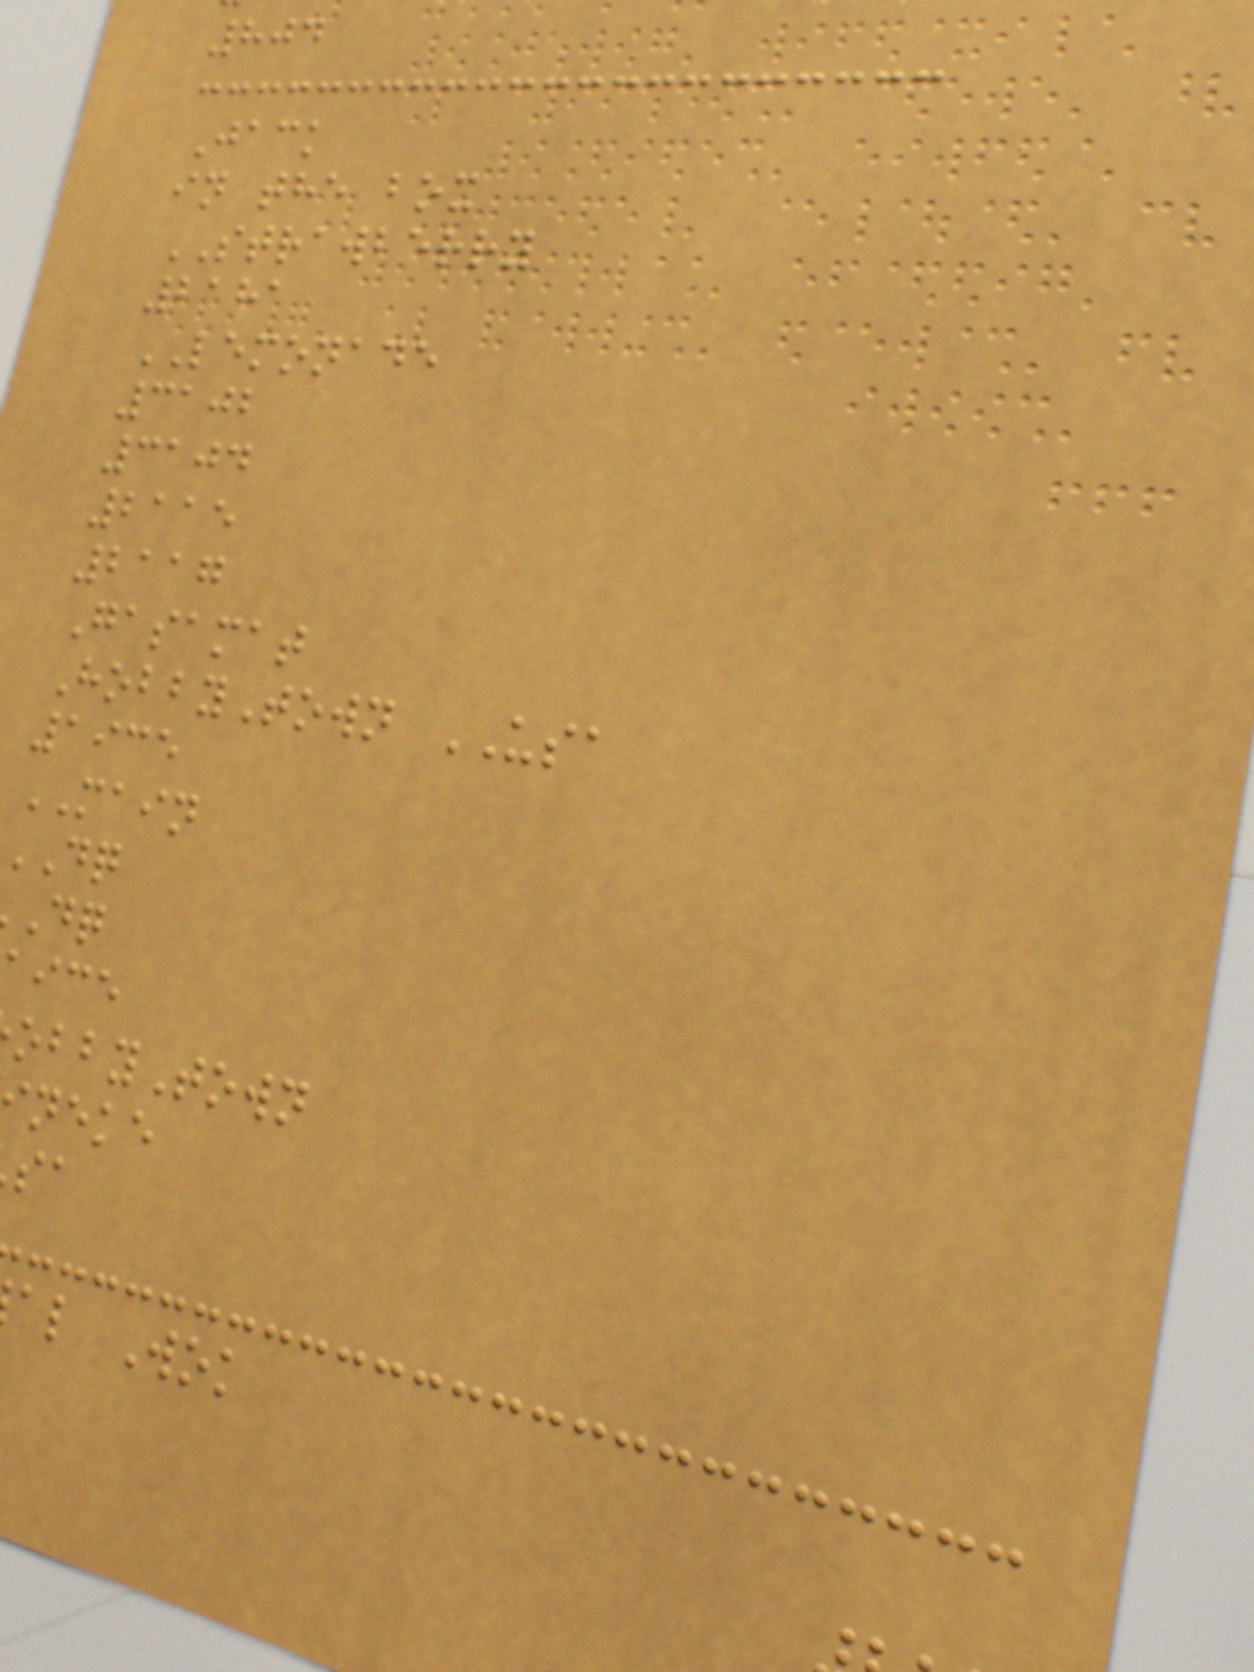804
Jack
in the box
STRAWBERRY
2181
LEMONADE
3102
3104
2115
2117
Gasamat
HobbyTown USA
1935
MAIN
obbyTown
neke
al Wok
